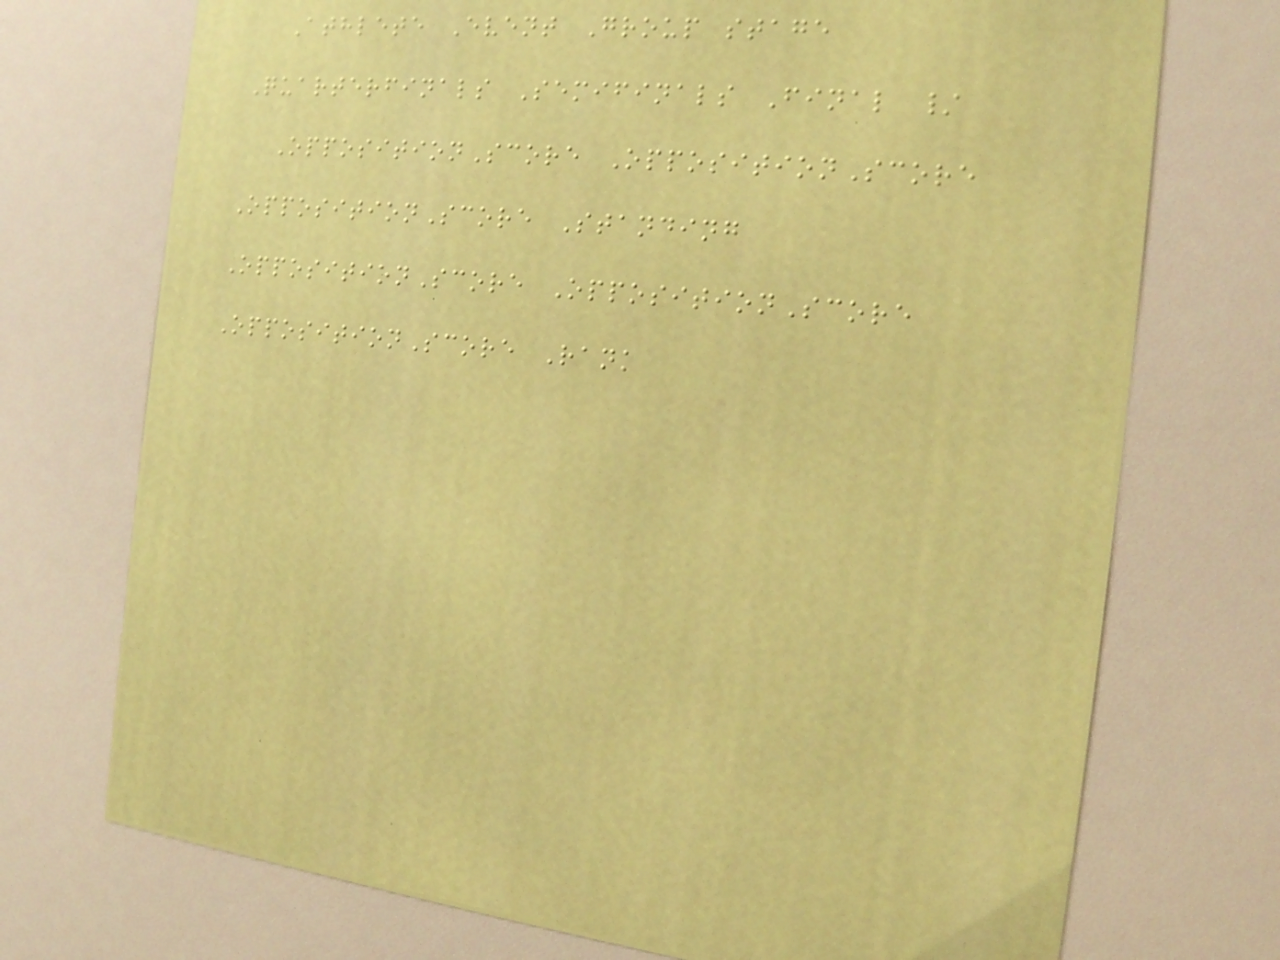Athlete Event Group stage
Quarterfinals Semifinals Final /
OppositionScore OppositionScore
OppositionScore Standing
OppositionScore OppositionScore
OppositionScore Rank
